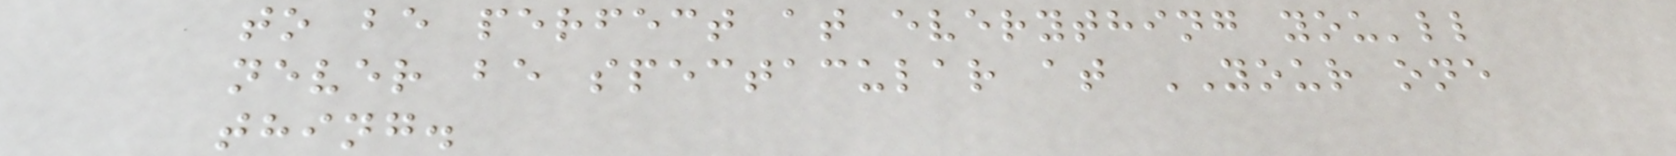to be perfect at everything you'll
never be spectacular at YOUR one
thing.
